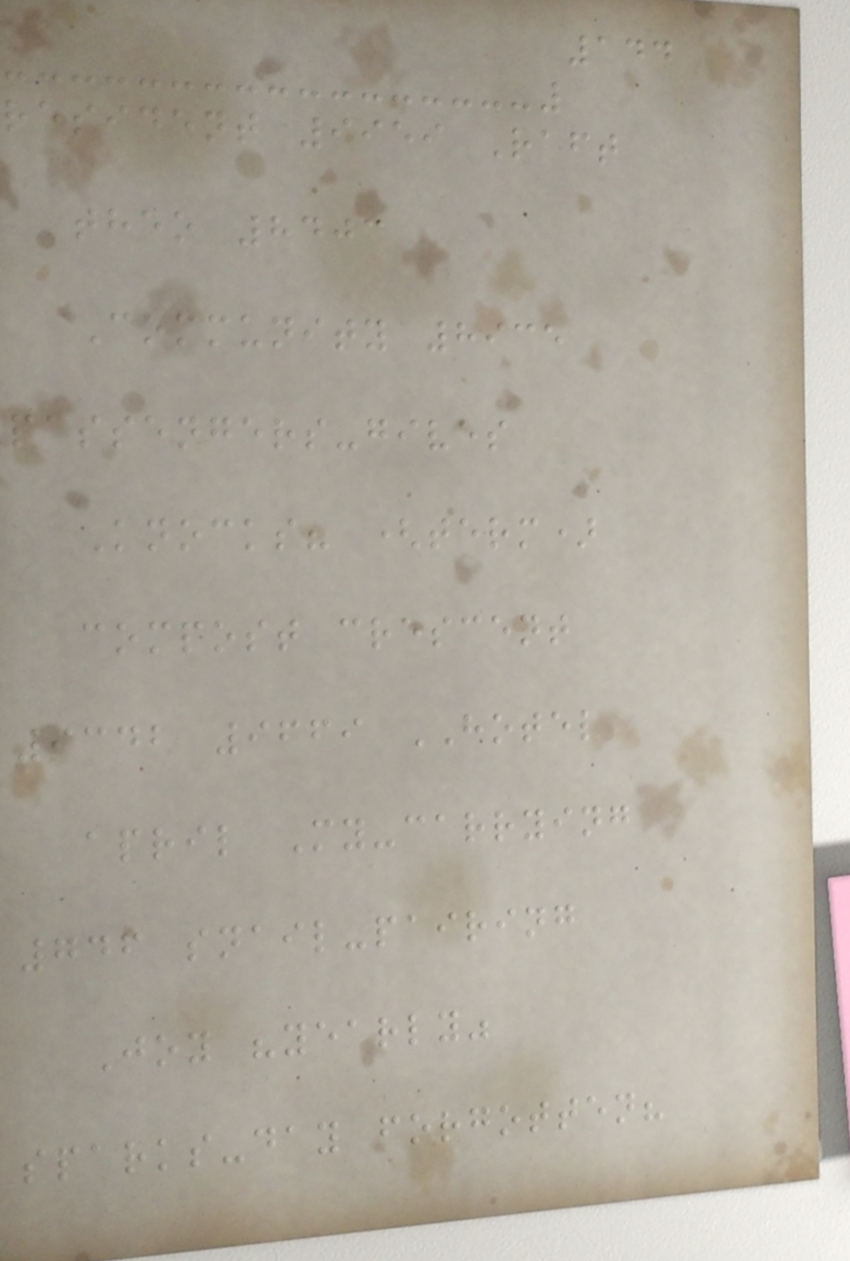144
resident 9959 Raft
theo 8403
Community 8935
passengers-gives
Knocks? (term)
compost crescent
9342 9669 HOTEL
april My-carrying
746 snail-pairing
Joy "yearly"
sparks-day forgotten?
